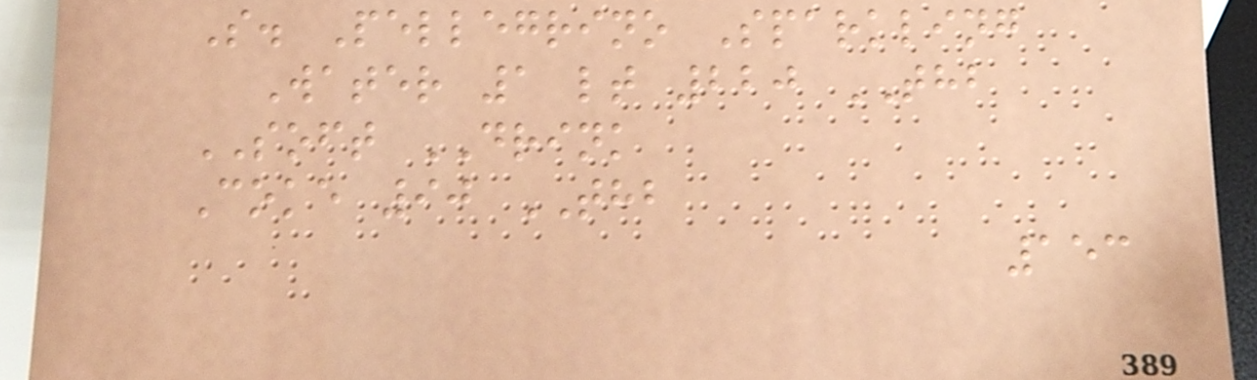S. Pellegrino Sparkling
Water 1 lt 220 THB
SOFT DRINK
Coke 90 THB
153
